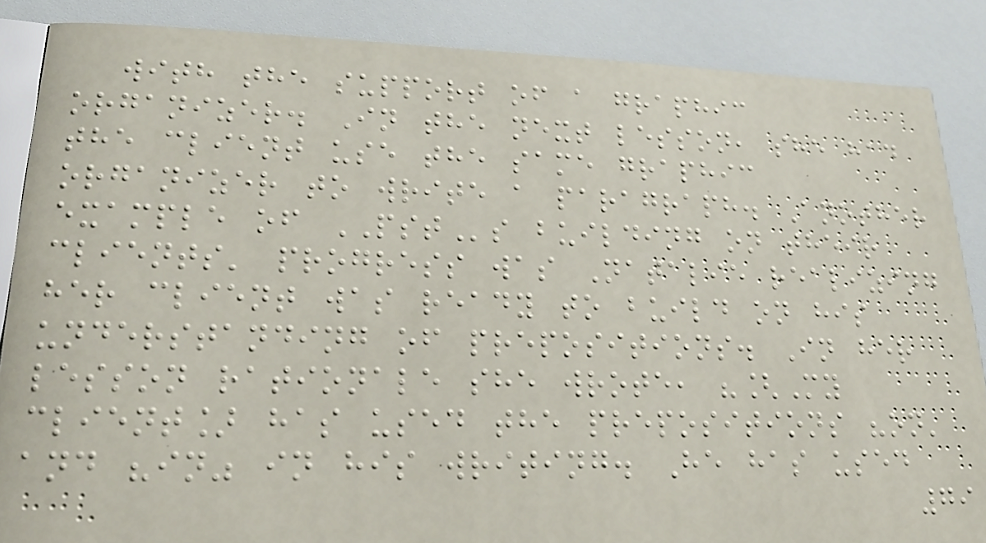with the support of a graphic
organizer. In the next lesson, she had
the client use the same graphic
organizer to write a paragraph. Another
example of PSTs building on their
clients' progress was Natalie realizing
her client was ready to build on his
understanding of prepositions. In her
lesson rationale she wrote, "[My
client] has used the prepositions "on'
and "in" in his writing. He has used
79
